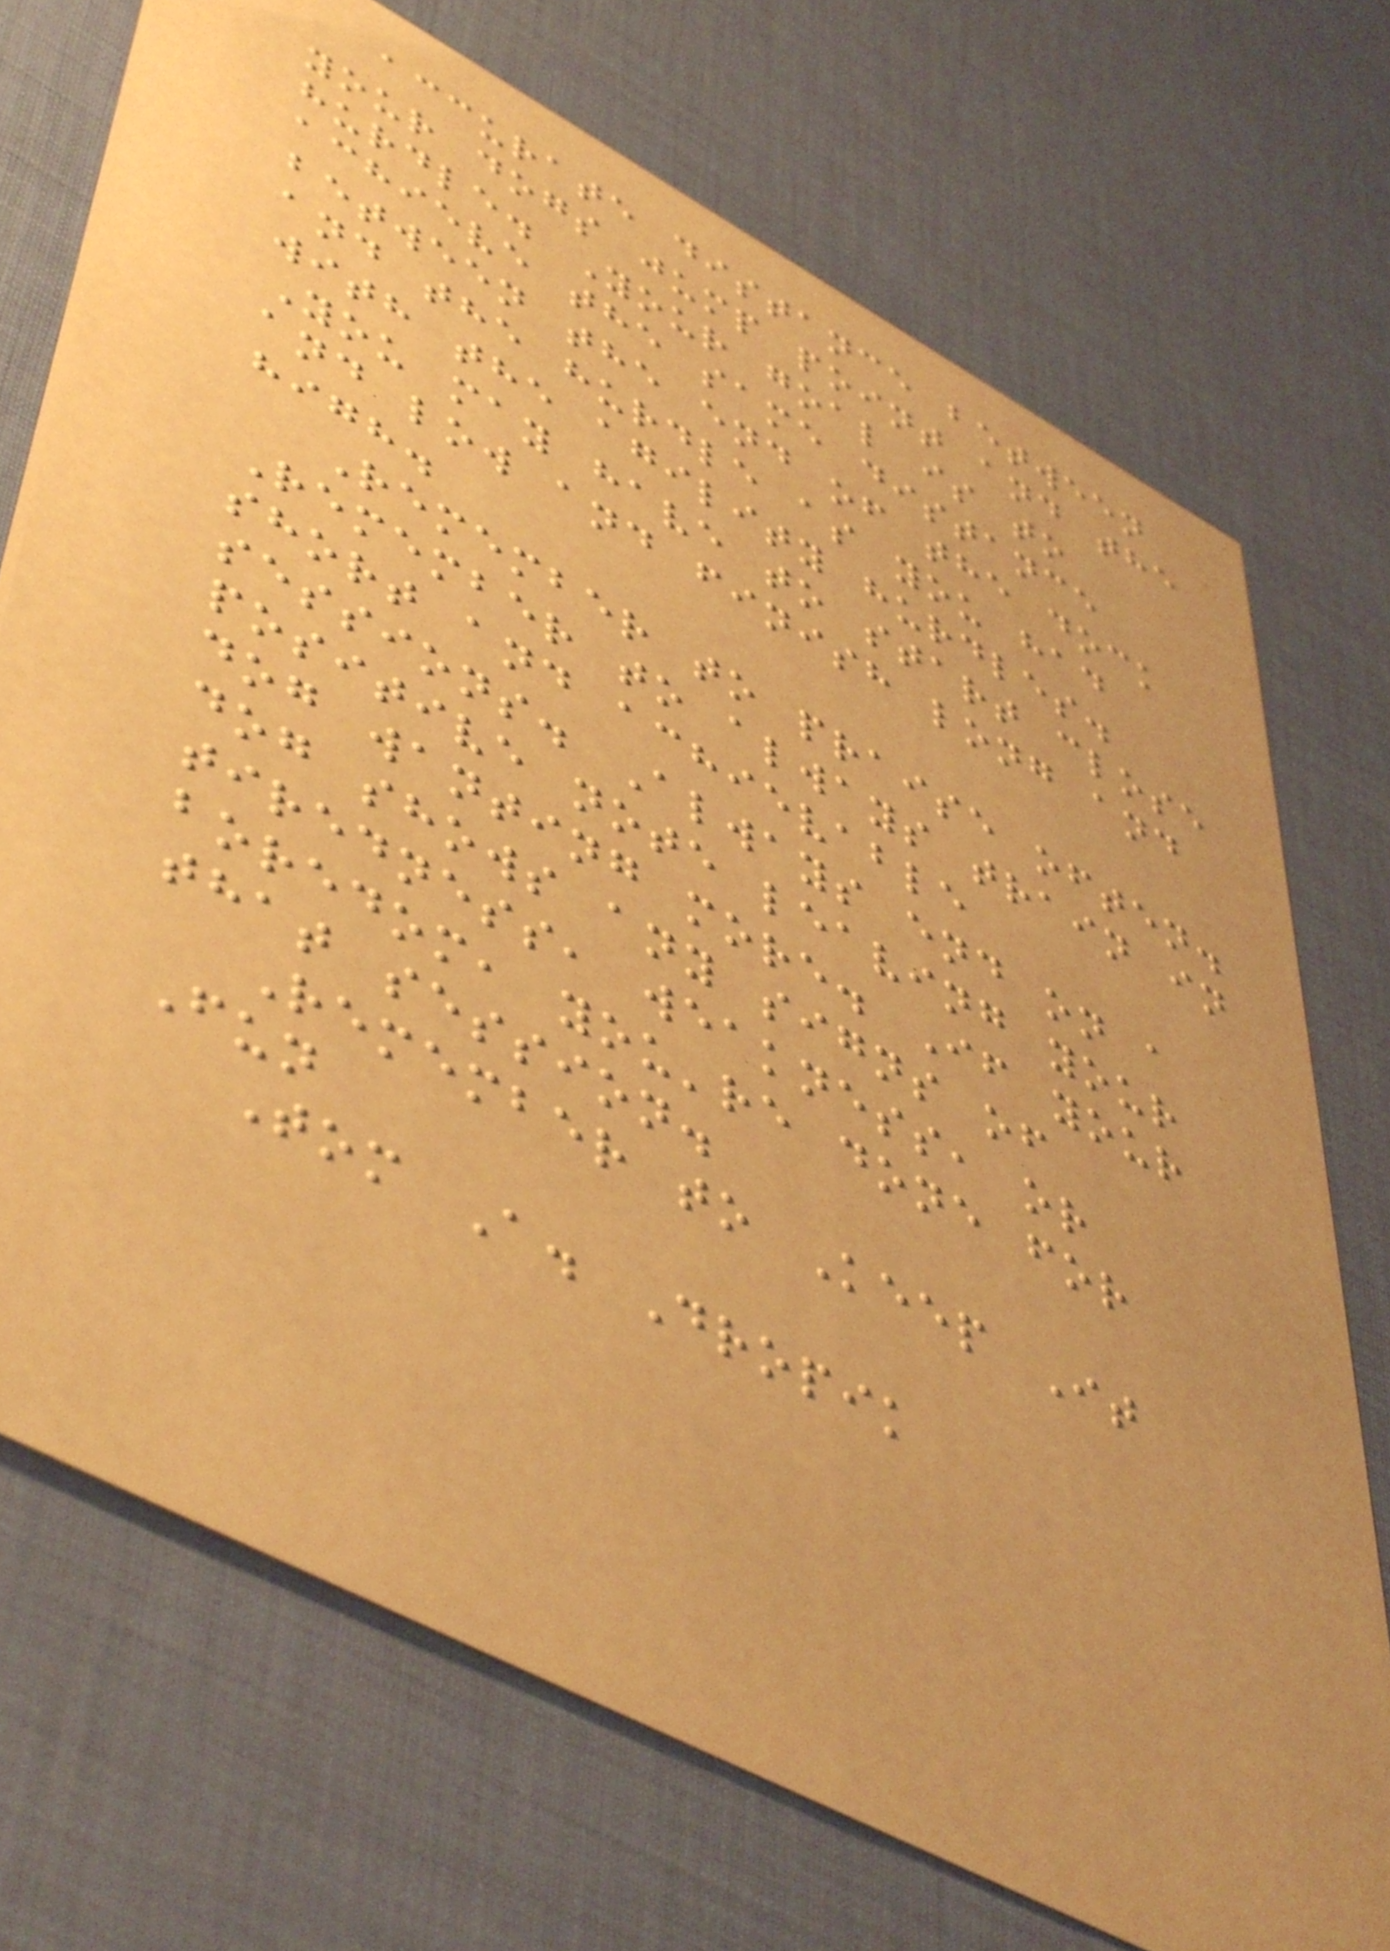accurate distance between
your dogs jump point and the
hurdle. Your goal is to
achieve the same distance
between the end of the dock
and the hurdle as you had
with the agility hurdles.
You may have to start close
and low and finish long and
high.
Remember to praise often.
Remember to always train in
short and achievable
sessions. Always end on a
positive note leaving your
dog wanting more. If your
dog shows any signs of
tiredness, weakness, or
boredom, you're done for
that session.
Remember to Keep It
Fun
Tom A. Dropik
